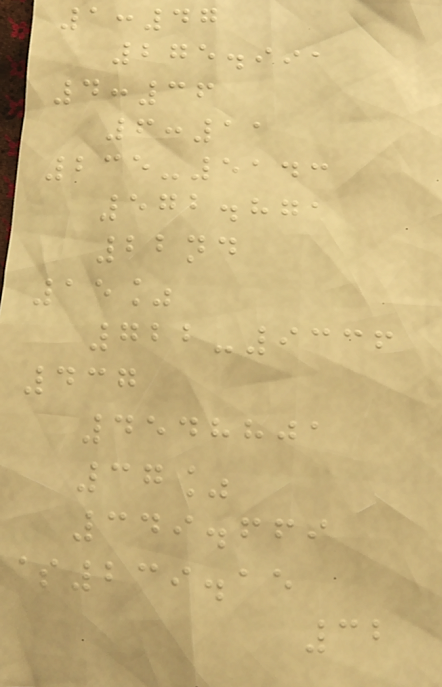1:47
275.991
4:36
6:11
235-5143
572.871
22nd
15%
722-9336
437
4548801
37%
349.669
$239.15
32
